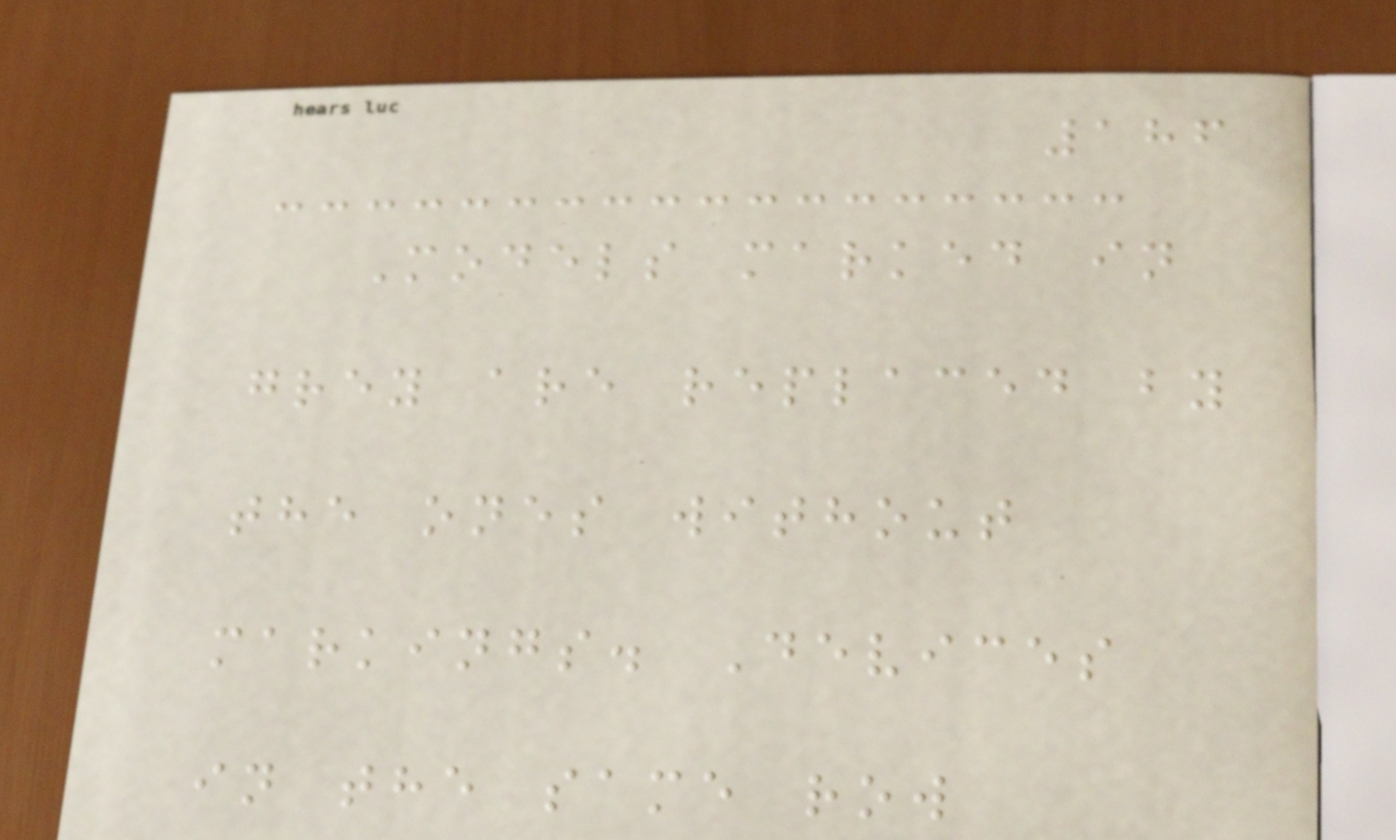186
Models marked in
grey are replaced by
the ones without
markings. Devices
in the same row
